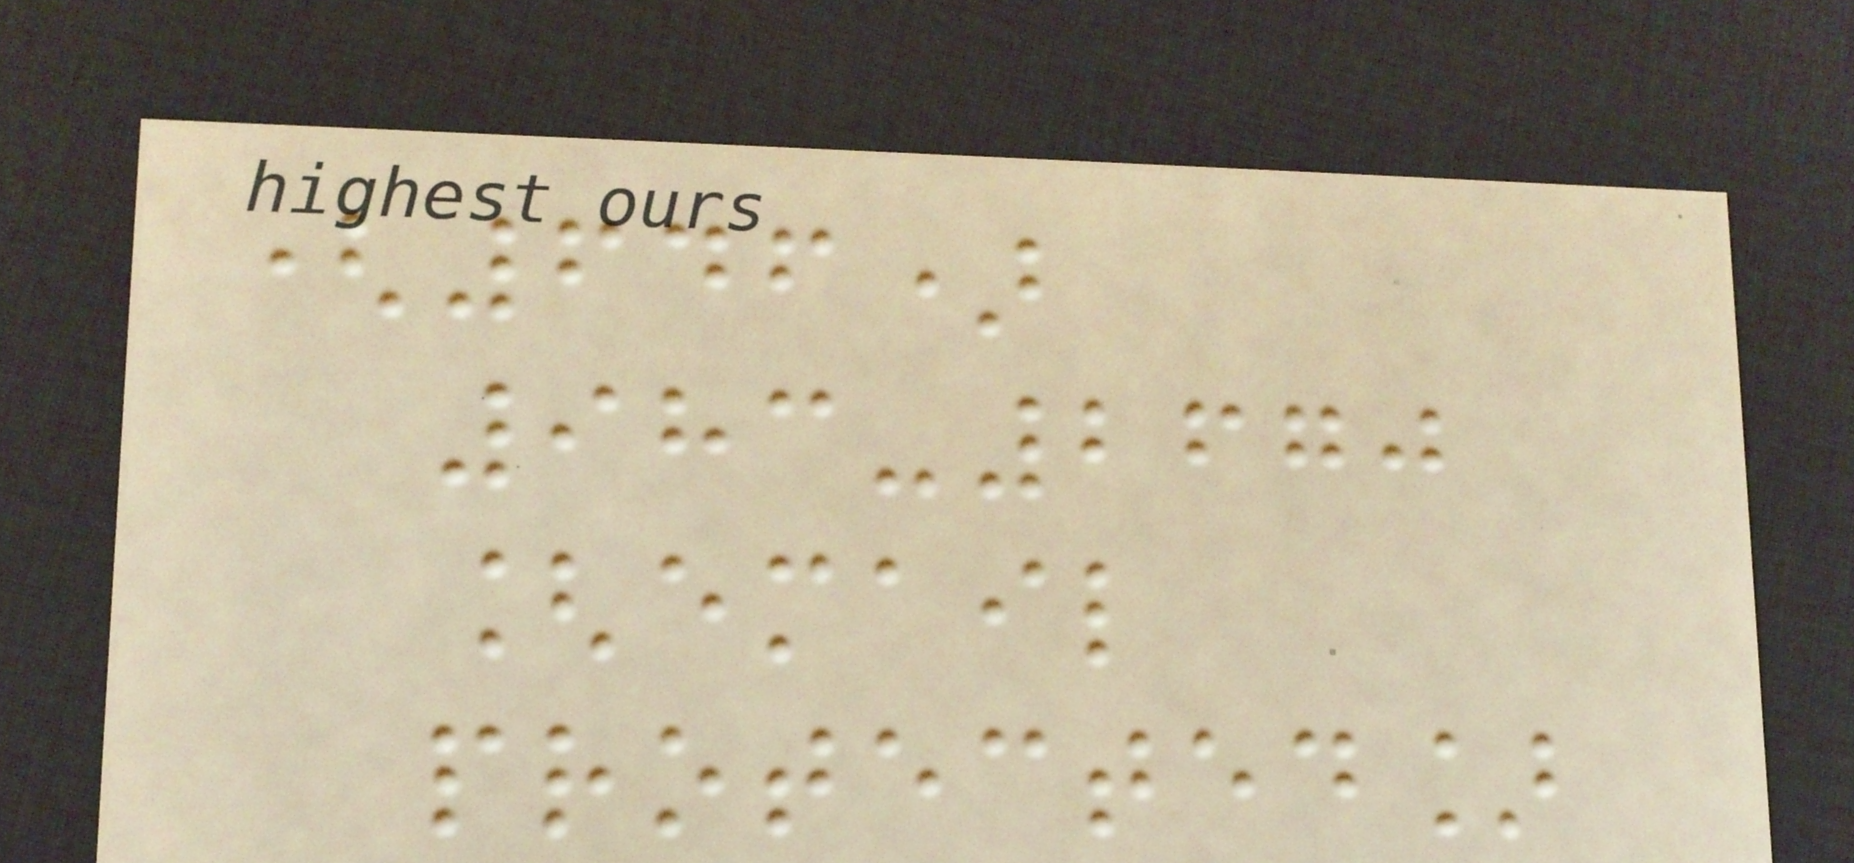(646)
983-2670
[email
protected]
